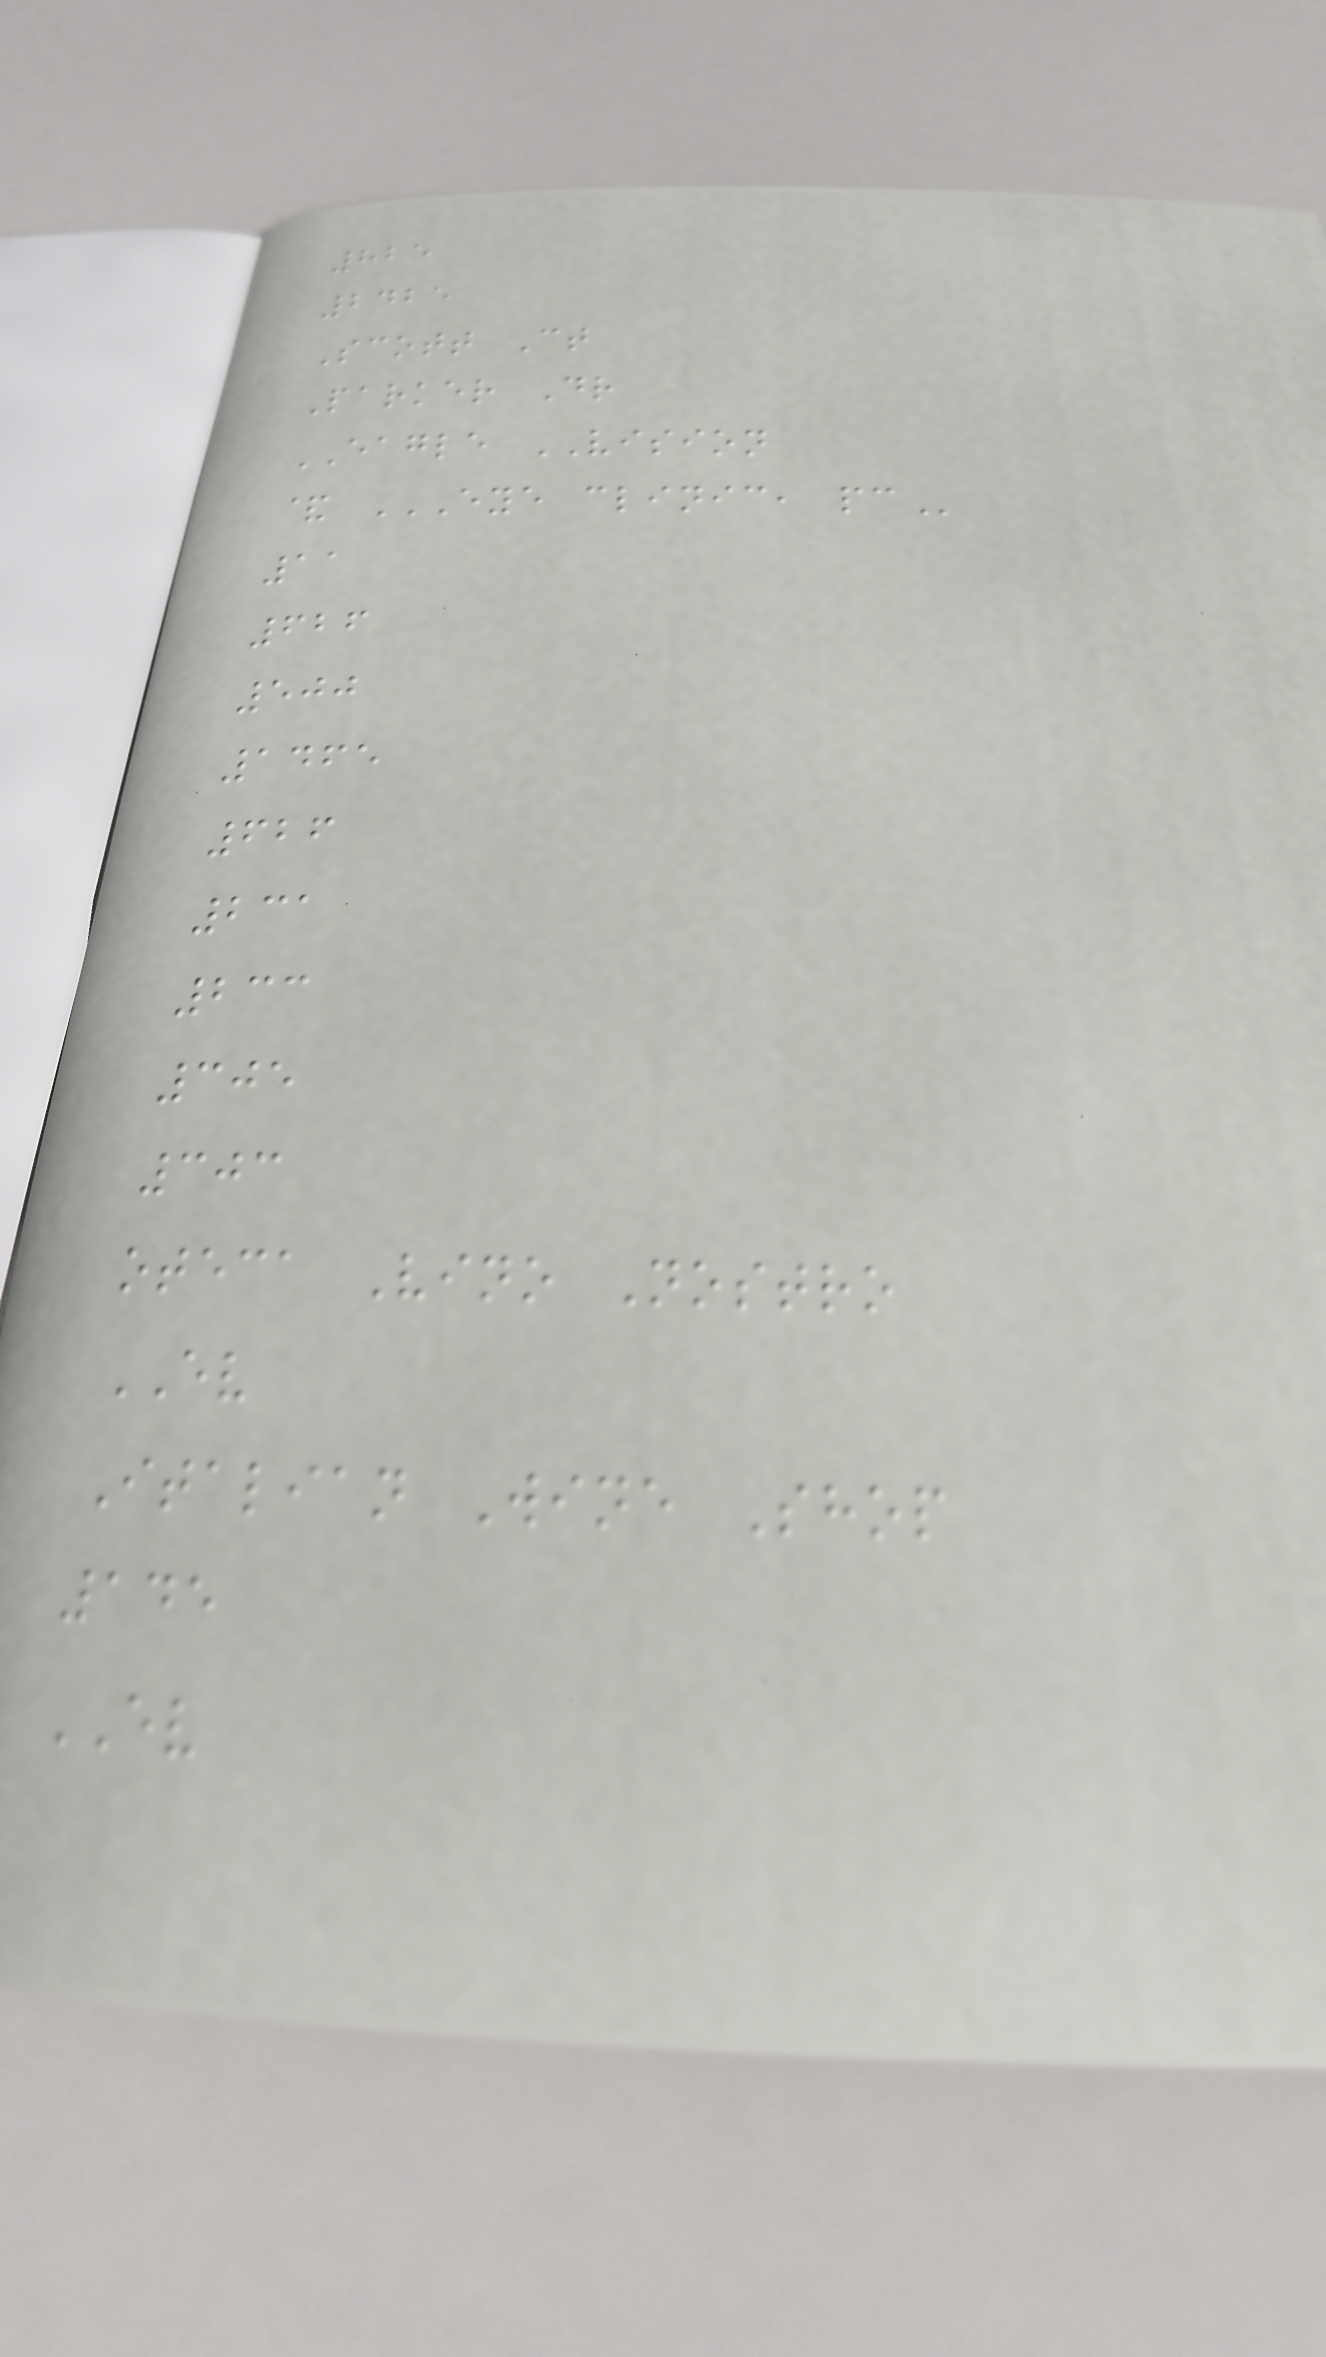825
2425
Scott Ct
Parker Dr
EAGLE VISION
& EYE CLINIC, PC
11
626
500
1465
626
231
233
305
303
oteca Vino Nostro
EV
Italian Wine Shop
145
EV
